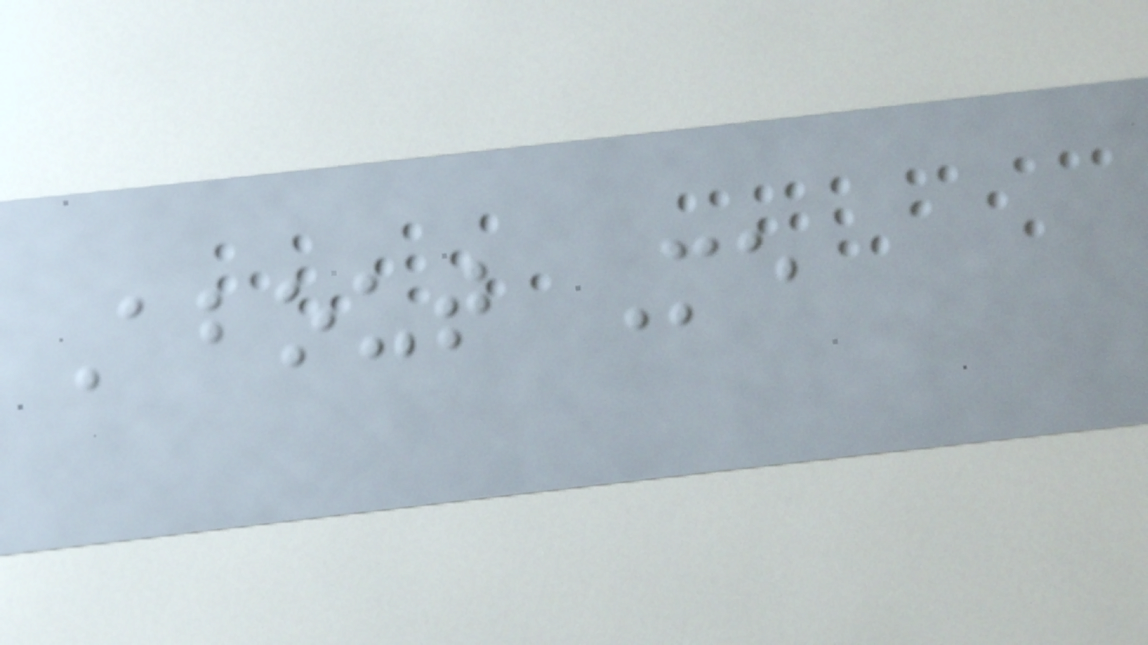About Me
